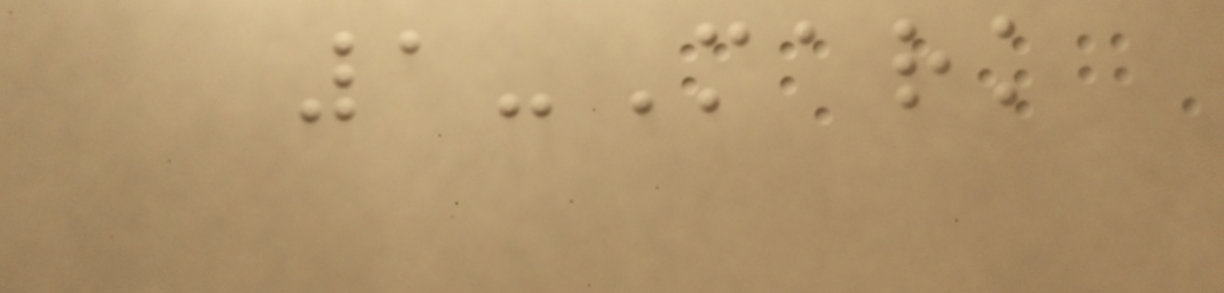1-Mark
